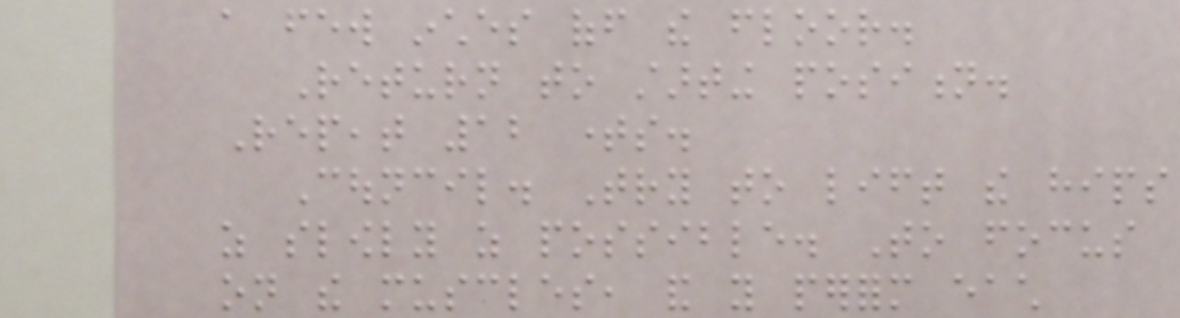a few inches off the floor.
Return to starting position.
Repeat 12 times.
Council. Try to lift the hips
as slowly as possible. To focus
on the muscles, and you perform each
